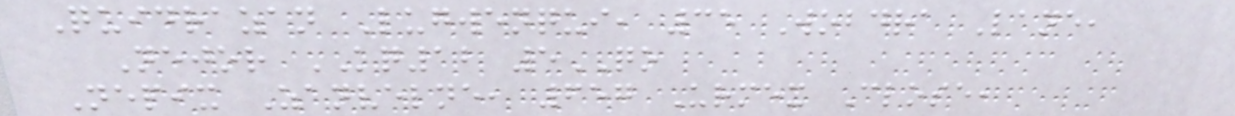Quidrazan Lugwenqui, 35 Wobdra Lane,
Nejor KQ12 5QO
Nepix Zanvelne, 657 Urmex Close,
